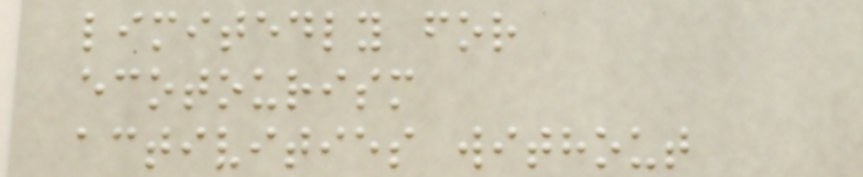limitedly for
ecotourism
activities without
